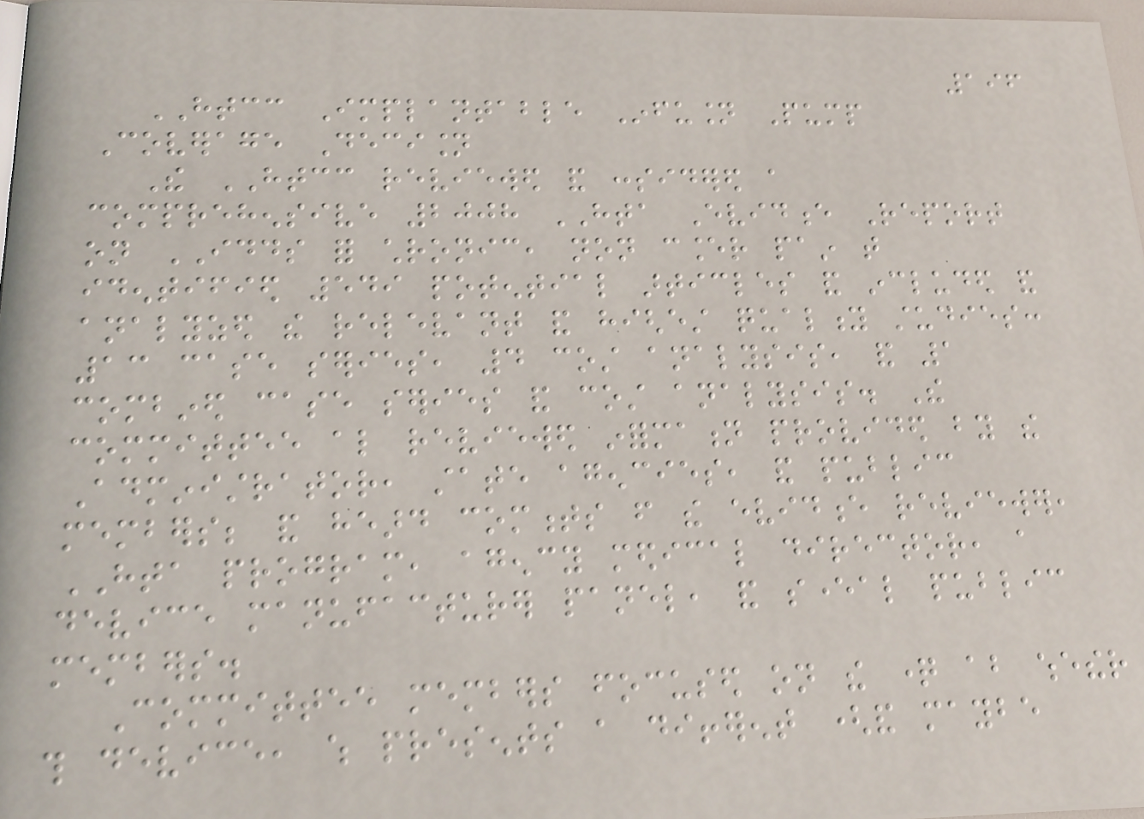196
HTCC Implantable Infusion Pump
Coverage Decision
The HTCC reviewed and considered a
comprehensive 2008 HTA Evidence Report
on IDDS for chronic, non cancer pain that
identified 549 potential articles and included and
analyzed the relevant and highest quality studies:
13 case series, 4 cost analysis, and 1
combined case series and cost analysis. The
committee also reviewed information provided by the
Administrator, state agencies, and public
members; and heard comments from the evidence reviewer,
HTA program, agency medical director, a
device manufacturer panel, and several public
members.
Committee members focused on the question about whether
this device, which presents a different (and maybe
